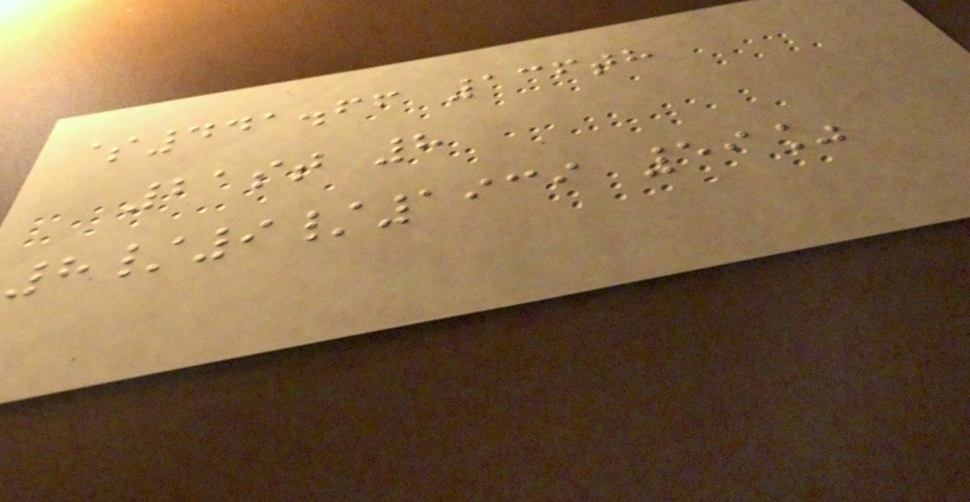$441.66 136th
21st 8
8/9/1939 59%
